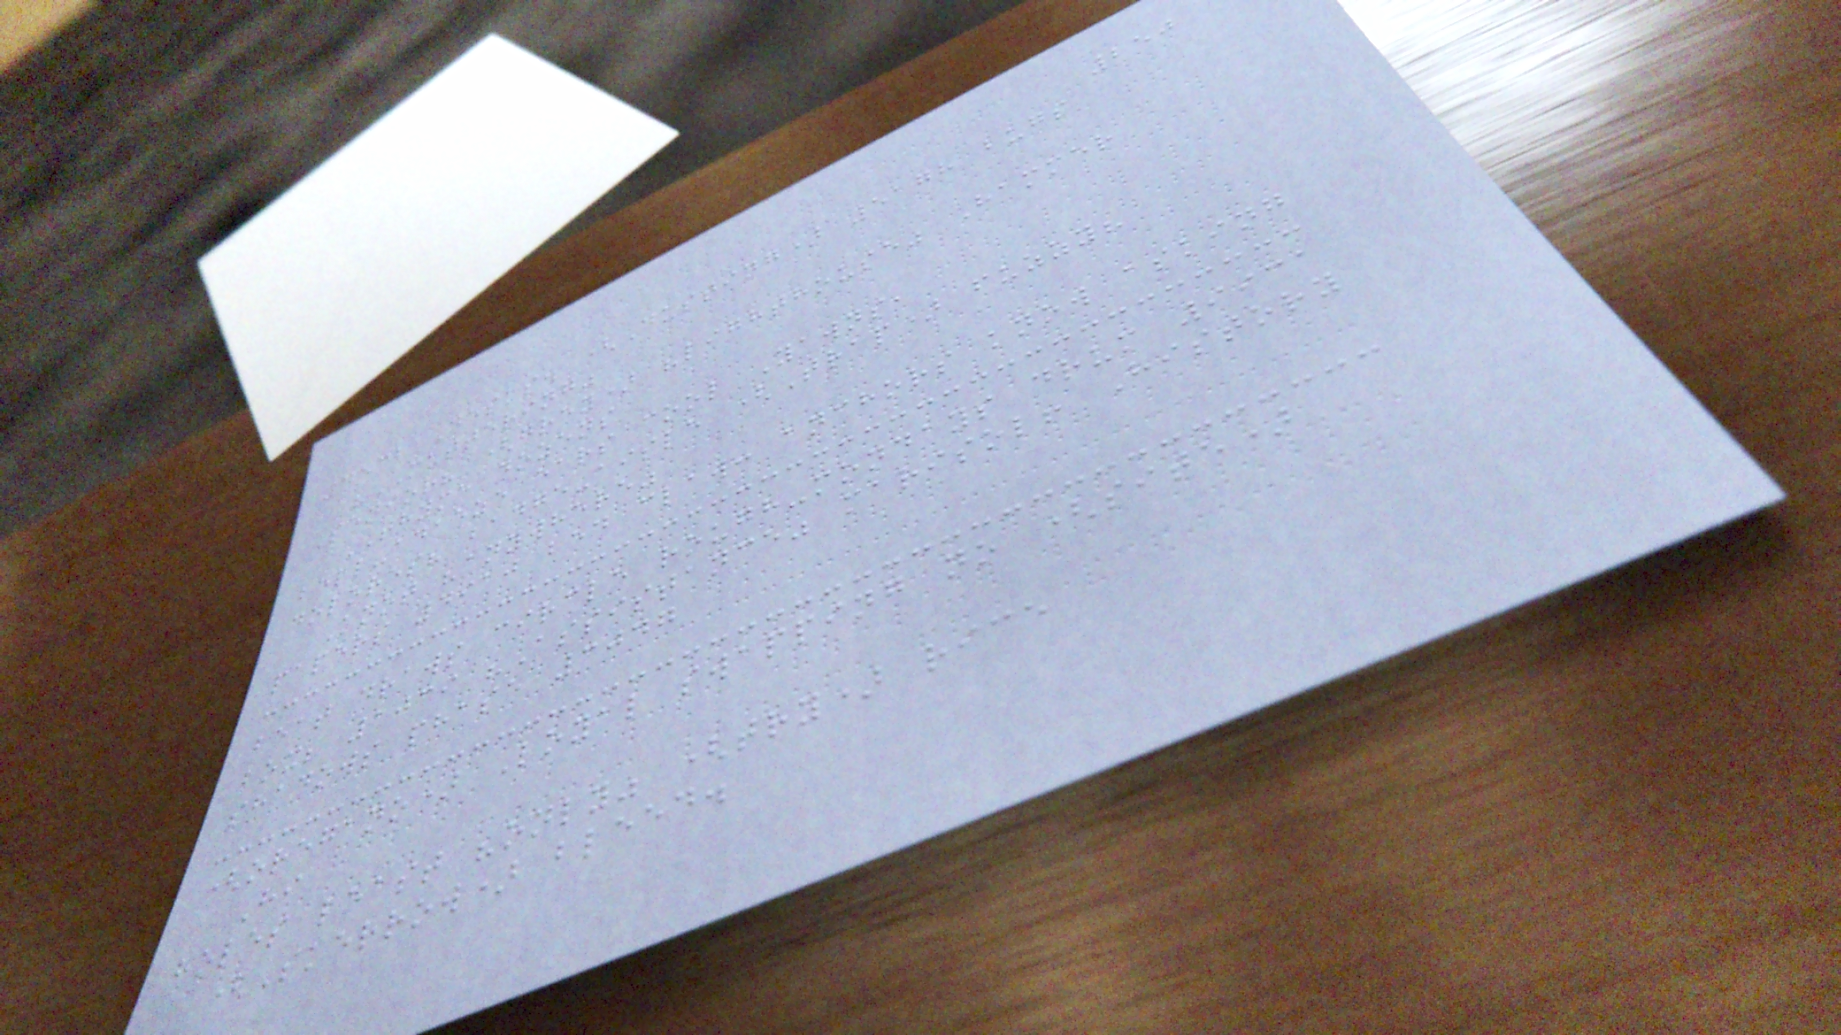250
4532 Desks. (Dusting) 5178 bugs
"MUTTERING"
Senior? (grey) "lighthouse" Hammer
THYME dozens
bell-adaeze ears cool Yawns,
dolores? badge-aisle (Trap) fuzzy?
Knot "anywhere"
papers 4910 bed claw: anchors know asking
beat draws circle rough-mondays drum 9931
box; 1039 "Assistance" marisol! History
shadows phase 3047
(oregano) Loyal swapping no (site)
Hi
holes least "only" (try) rice
(Skerrow) bleed.
